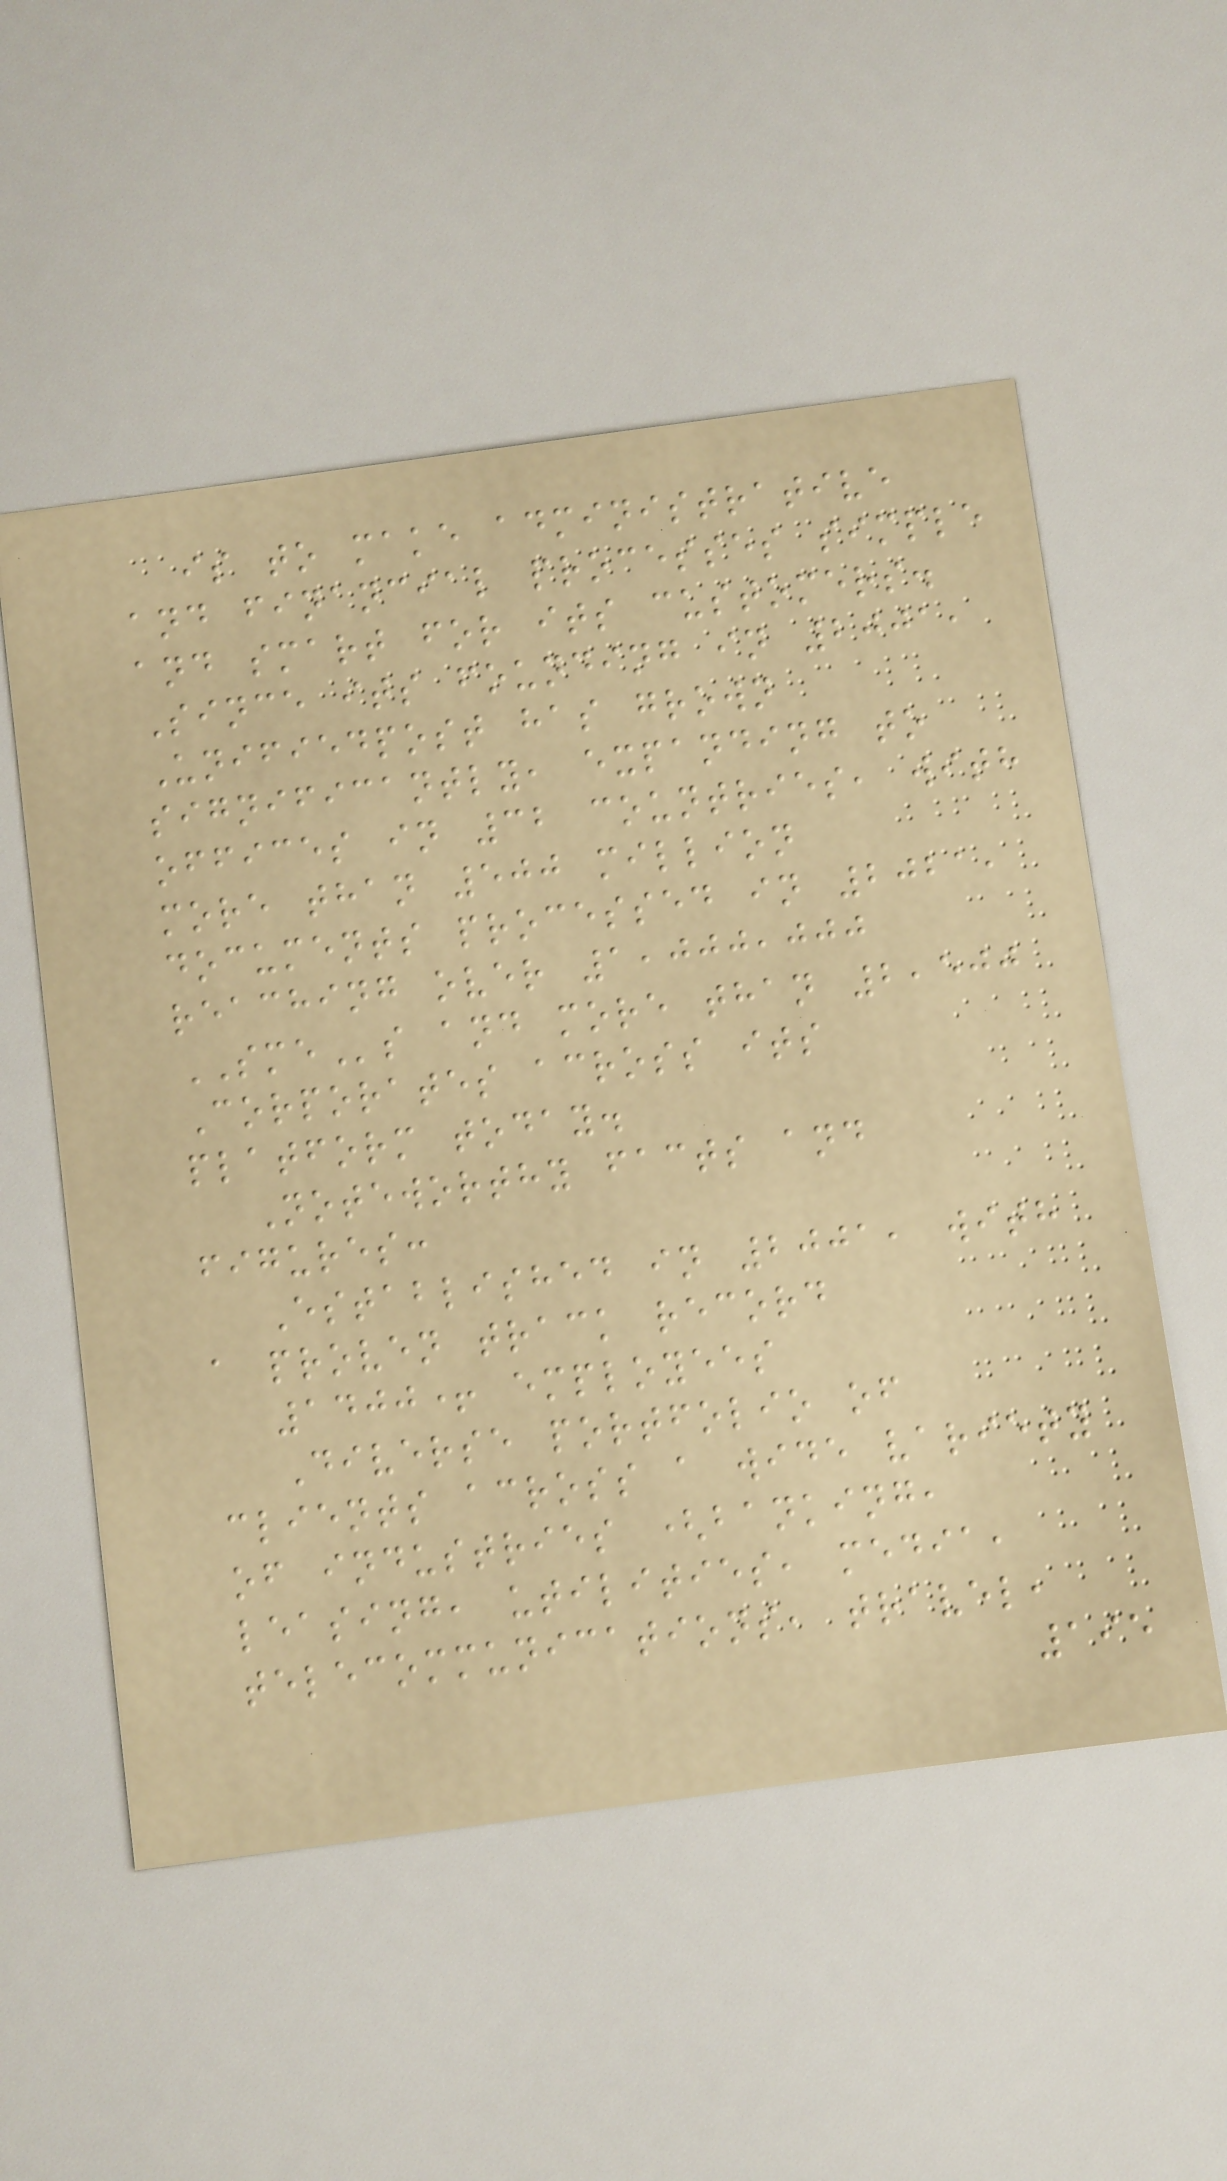is to make administrative
and financial processes simple
and smart for its customers.
Since its founding in 2001,
Unifiedpost has grown
significantly, expanding to
offices in 32 countries, with
more than 500 million
documents processed in 2021,
reaching over 1,000,000
SMEs and more than 2,500
Corporates across its
platform today.
Noteworthy facts and
figures:
Established in 2001, with
a proven track record
1400+ employees
Diverse portfolio of
clients across a wide variety
of industries (banking,
leasing, utilities, media,
telecommunications, travel,
195
